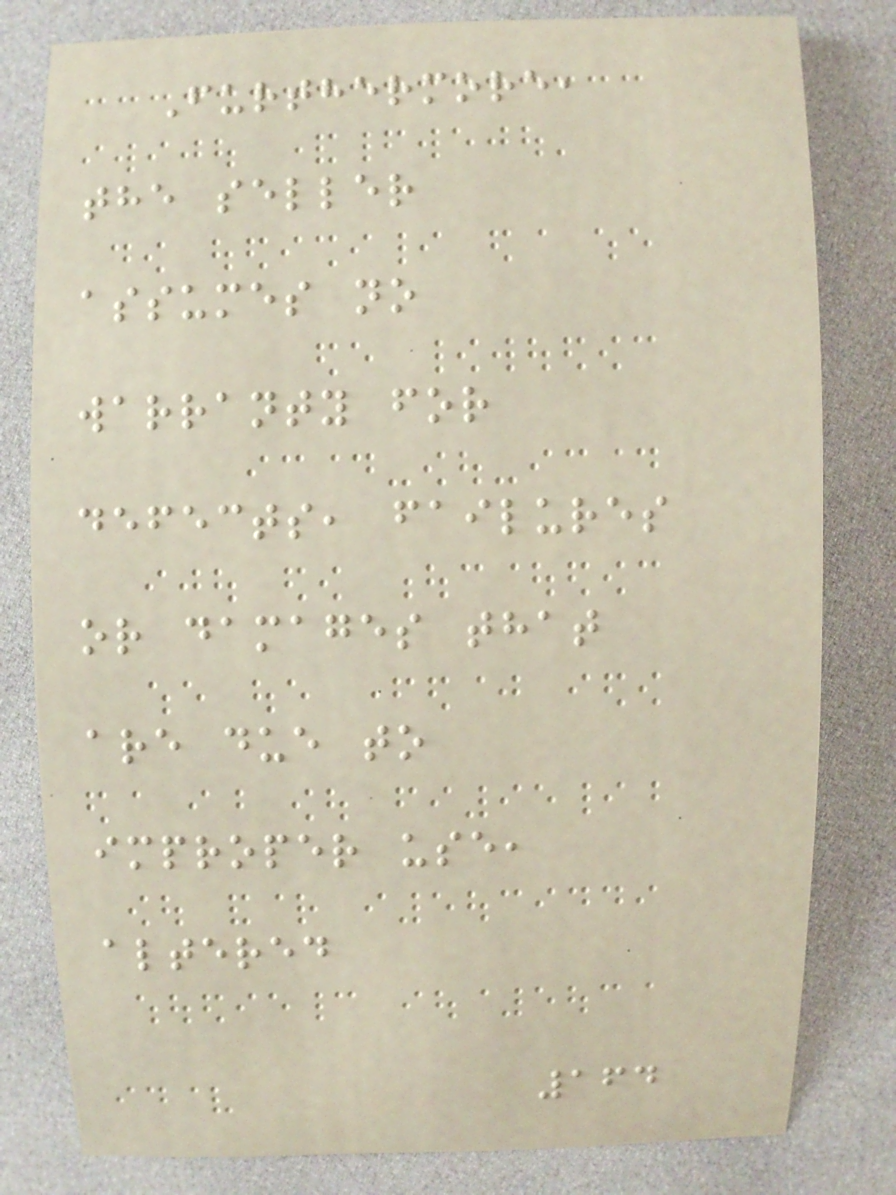Furthermore,
the seller
assumes no
warranty for
defects, failures
or damages that
are due to
improper use,
altered
164
